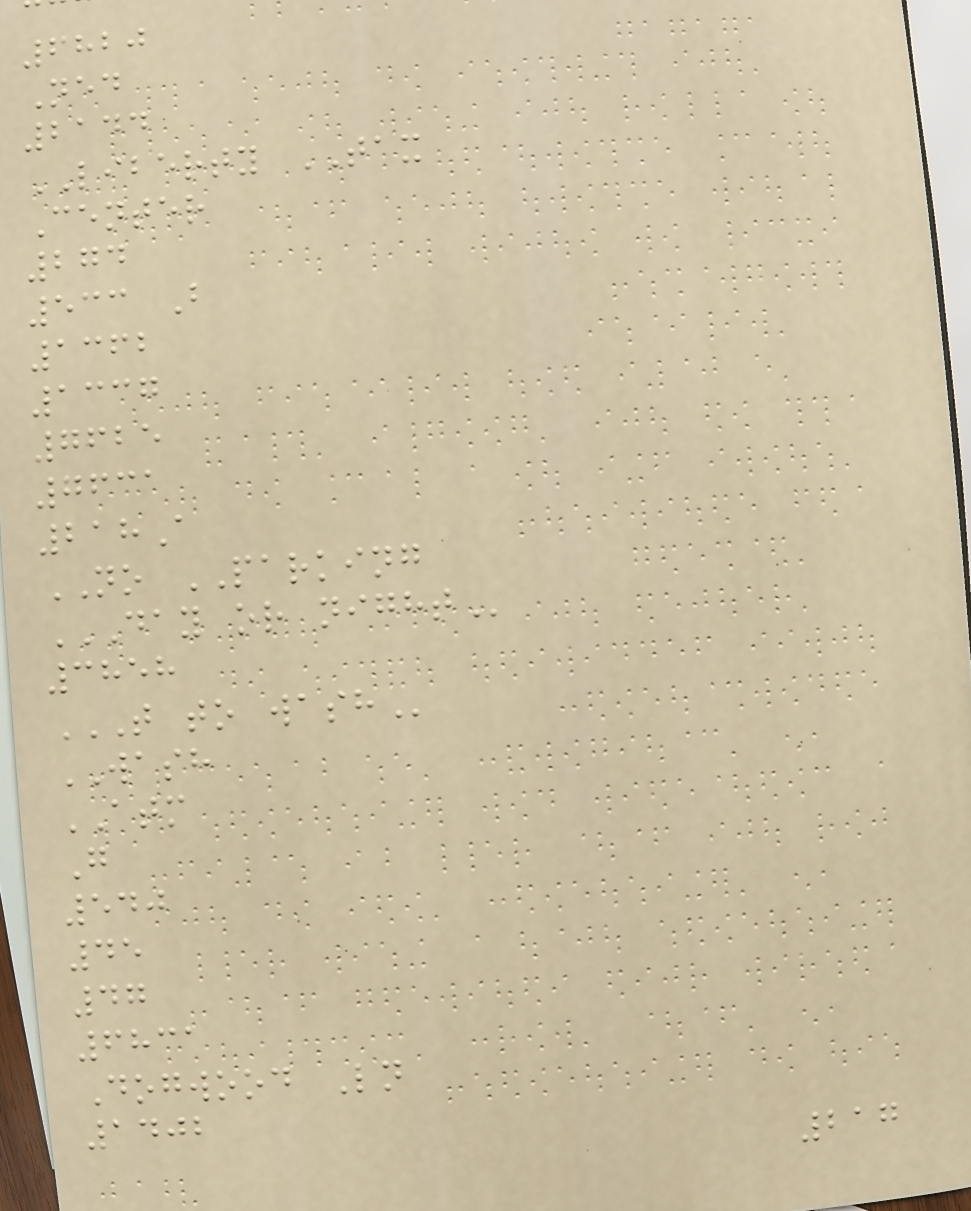6820
Ned
2144
LIBERTY TAX
Center
274
533 B
1362
1337
7625
7631
218A
NO PARKING
DAY OR NIGHT
3858
T TO WASH
WASH
ATM
G
540
45
47
6831
Dogwood Ln
1402
217
